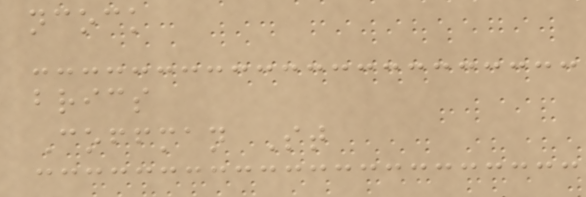ncock
brics
Coffman St
